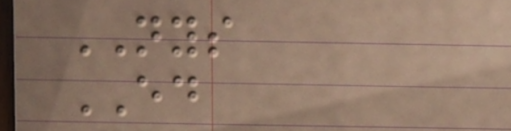NYS
ED
